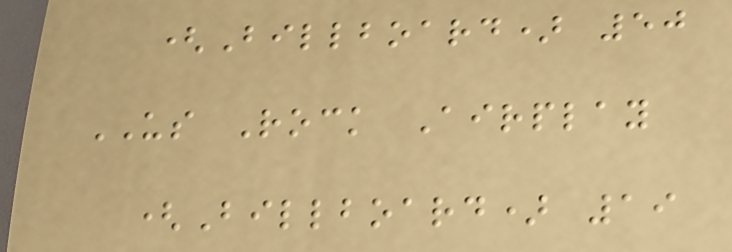(Billboard) 50
US Rock Airplay
(Billboard) 19
